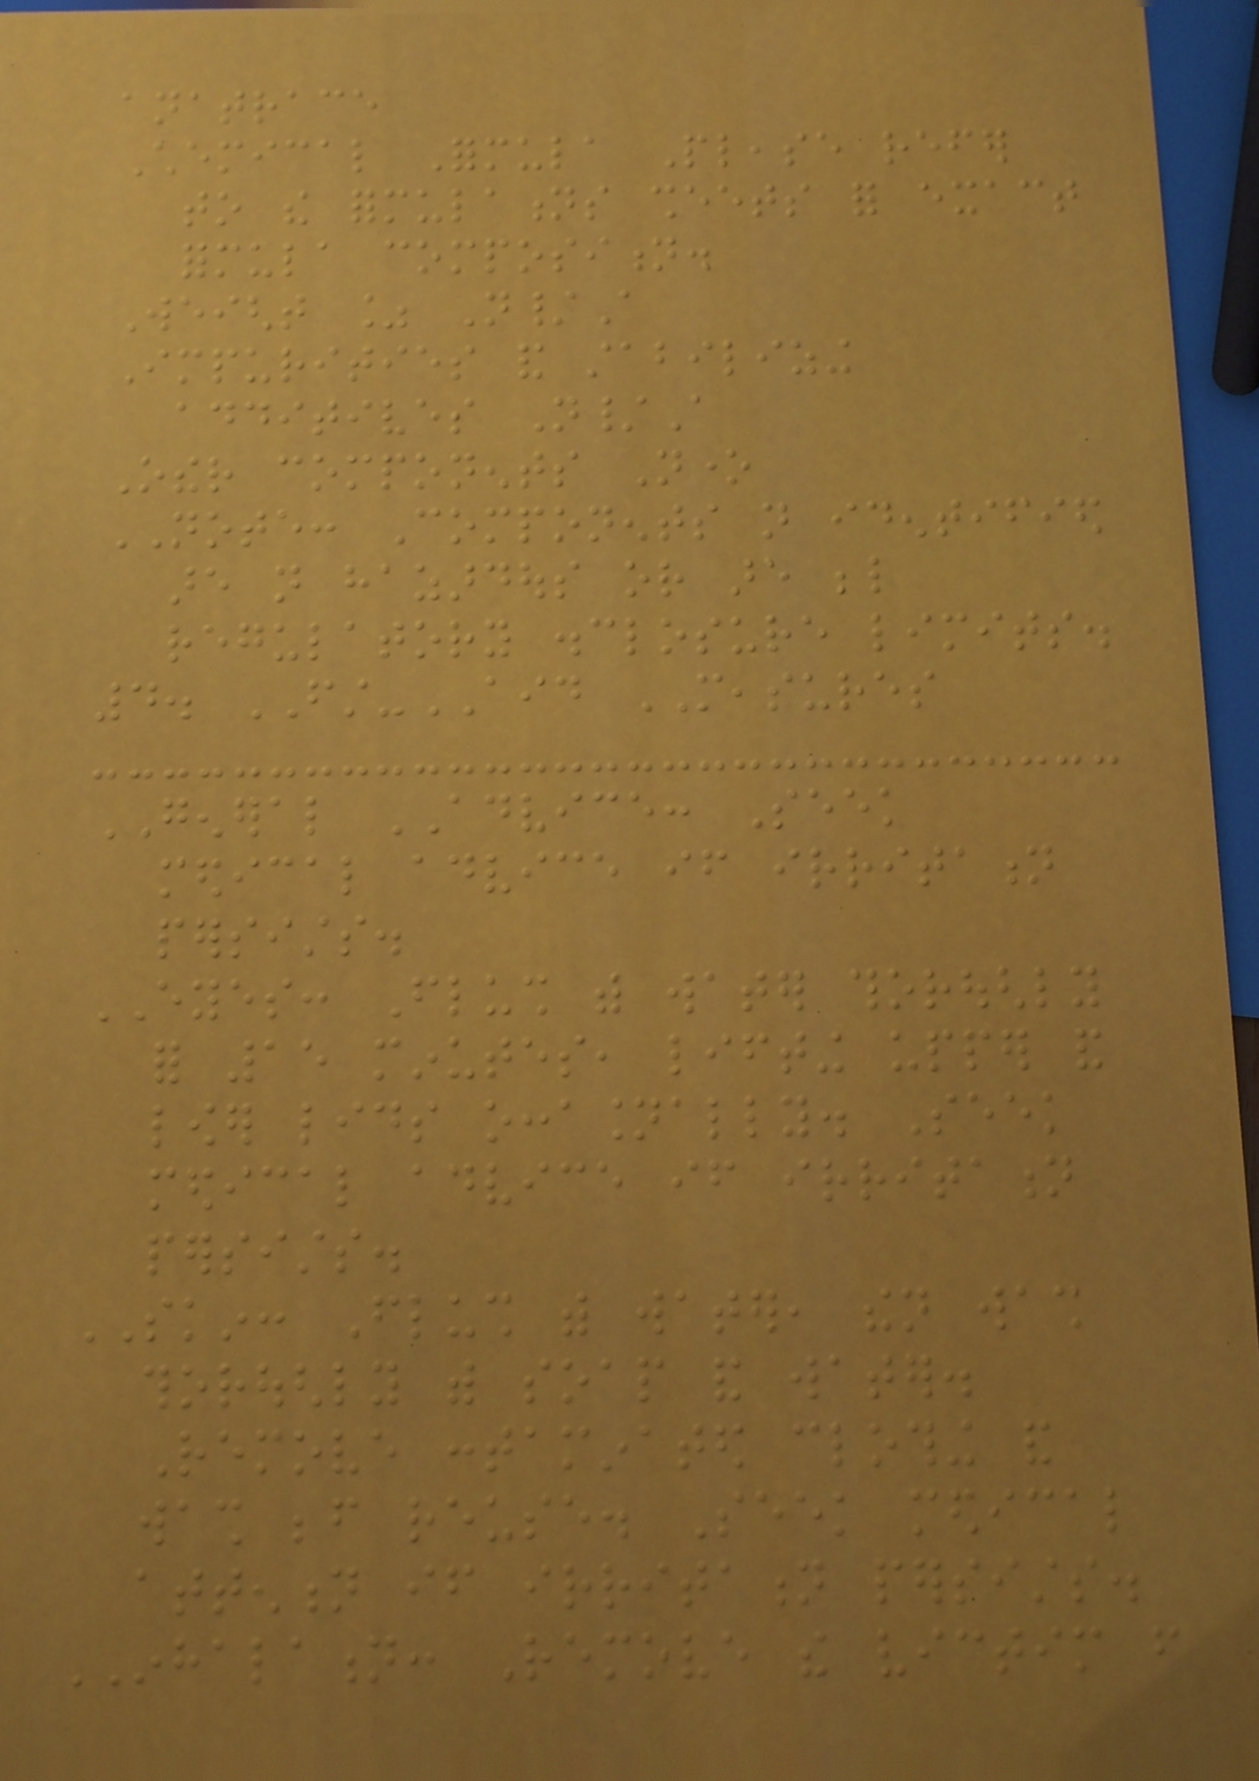anatrace
Chemical Formula Please refer
to the formulations sheets for exact
formula composition.
Weight % N/A
Impurities and stabilizing
additives N/A
Other components None
NOTE: Components not identified
are not hazardous or are below
regulatory disclosure limits.
4. FIRST-AID MEASURES
GENERAL ADVICE: Seek
medical advice if irritation
persists.
EYES: Flush with water thoroughly
for 15 minutes, lifting upper and
lower lids occasionally. Seek
medical advice if irritation
persists.
SKIN: Flush with water, then wash
thoroughly with soap and water.
Remove contaminated clothing and
wash before reuse. Seek medical
attention if irritation persists.
INHALATION: Remove the victim from
